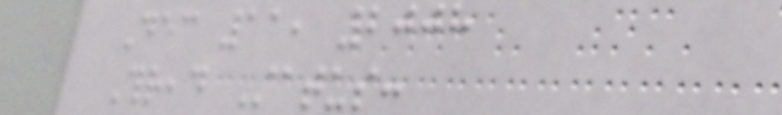Dec 11, 2008
Thread Status:
